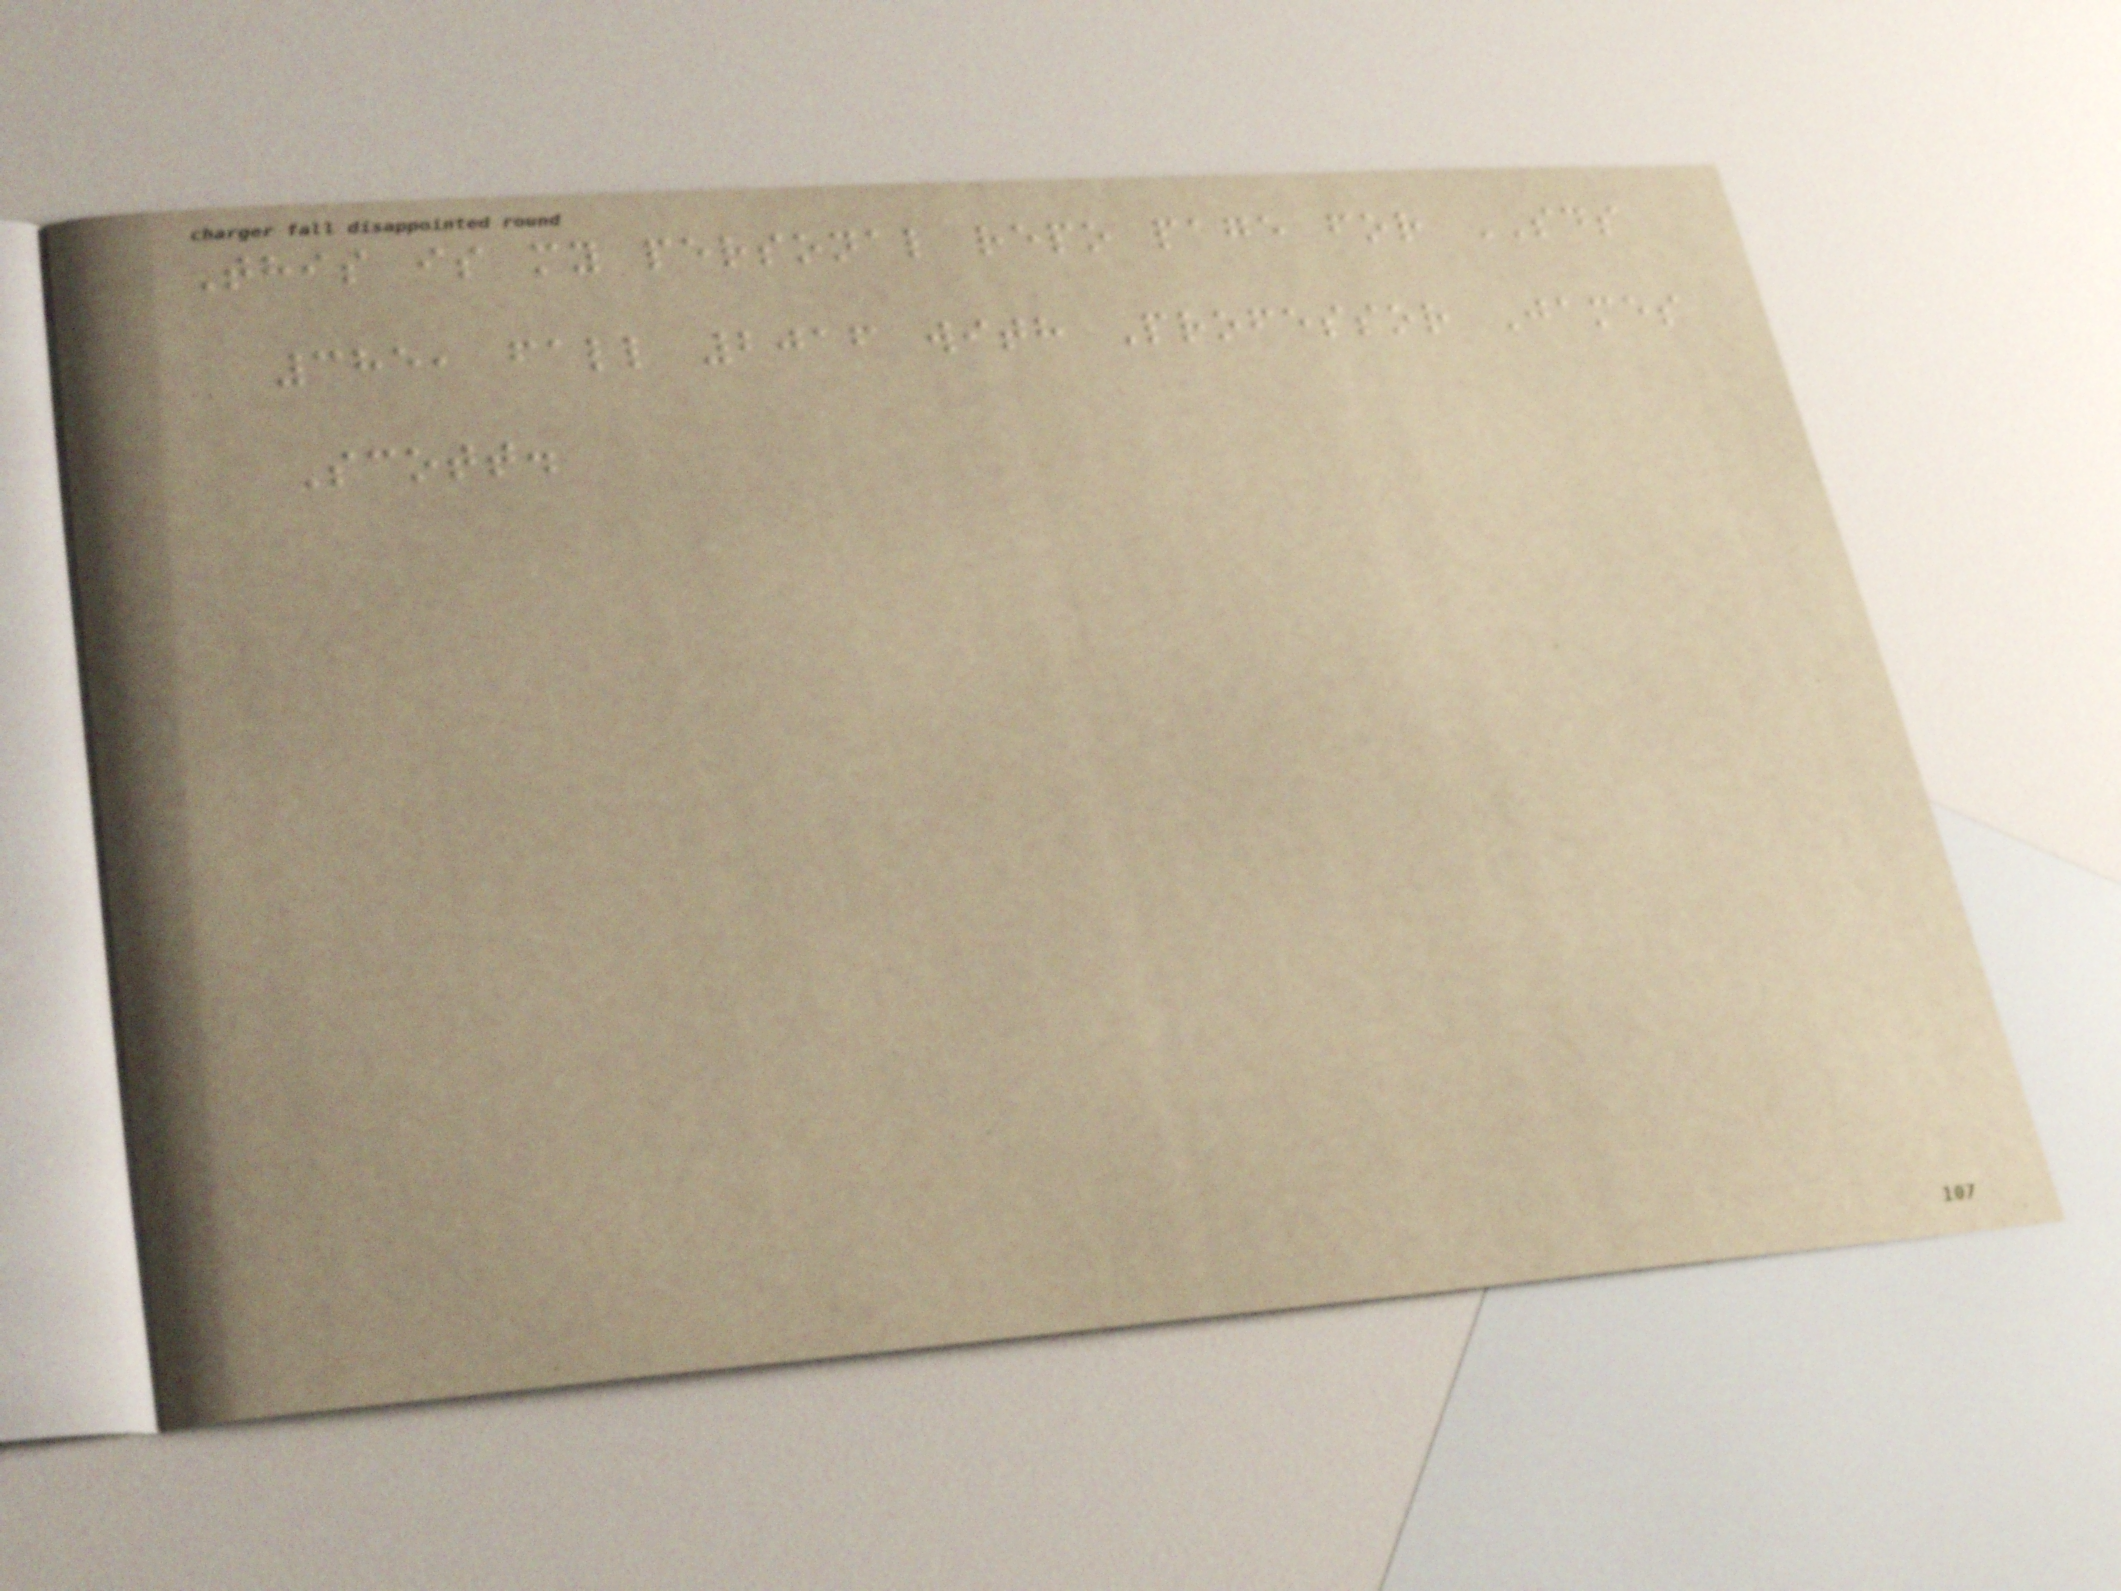This is my personal repo page for SDS
385, fall 2016 with Professor James
Scott.
